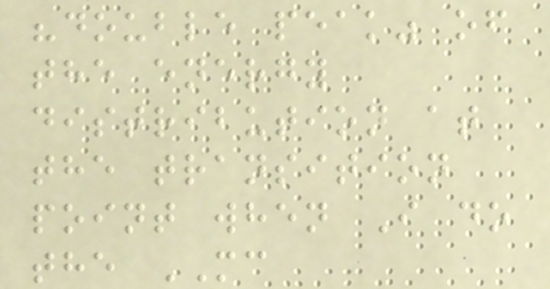"double peak" of
the energy
distribution at
the transition
point when I do
the MC
